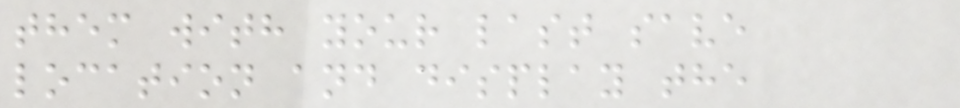them with your last save
location and display the
